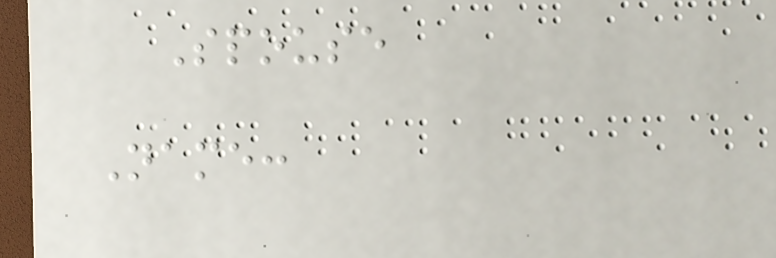Spouse
Name:
